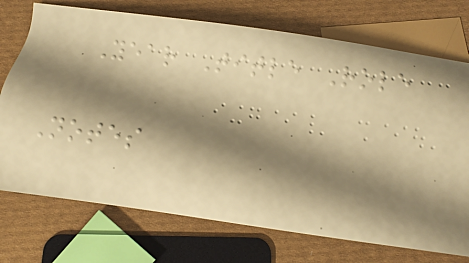Year Title Role
Notes
